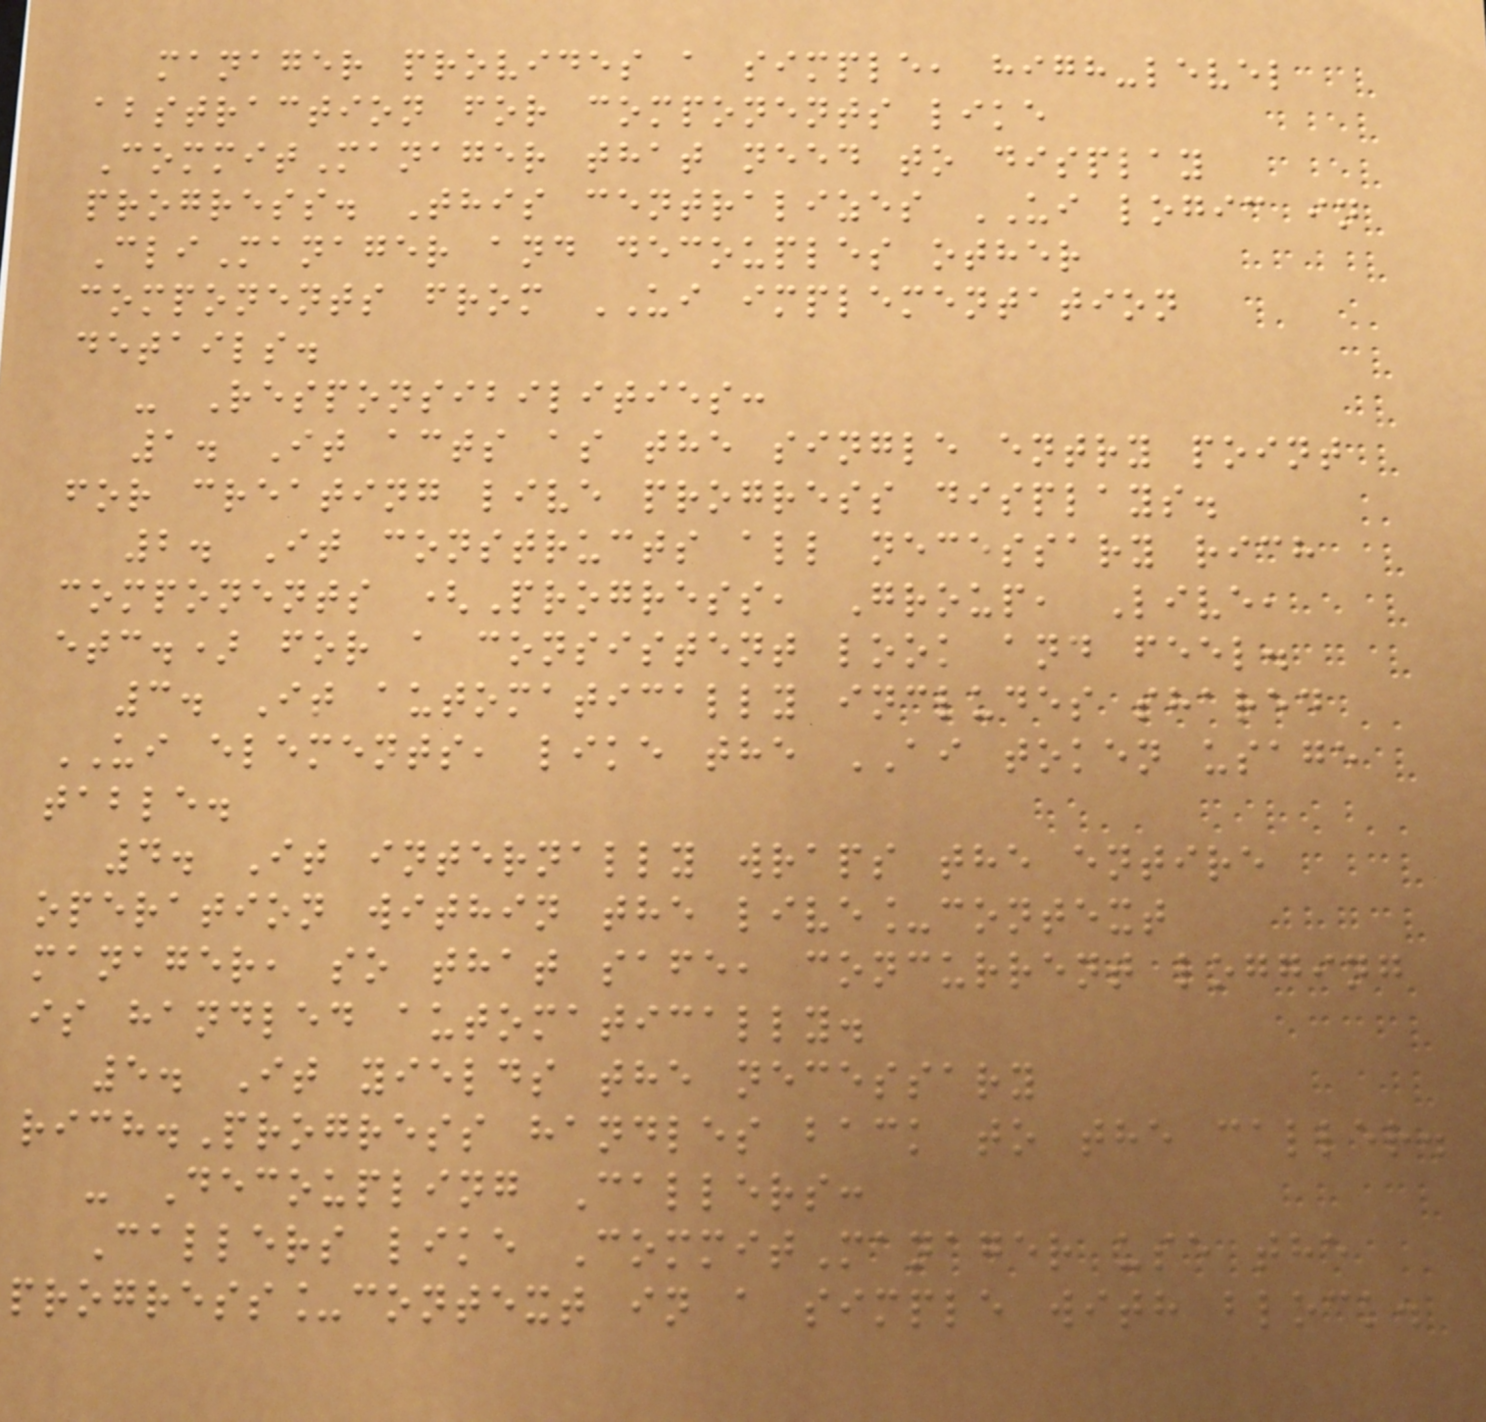manager provides a simple, high-level
abstraction for components like
CommitManager that need to display
progress. This centralizes UI logic in
CliManager and decouples other
components from UI implementation
details.
- Responsibilities:
1. It acts as the single entry point
for creating live progress displays.
2. It constructs all necessary rich
components (Progress, Group, Live,
etc.) for a consistent look and feel.
3. It automatically includes shared
UI elements, like the AI token usage
table.
4. It internally wraps the entire
operation within the live_context
manager, so that safe, concurrent logging
is handled automatically.
5. It yields the necessary
rich.Progress handles back to the caller.
- Decoupling Callers:
Callers like CommitManager use the
progress_context in a simple with block.
